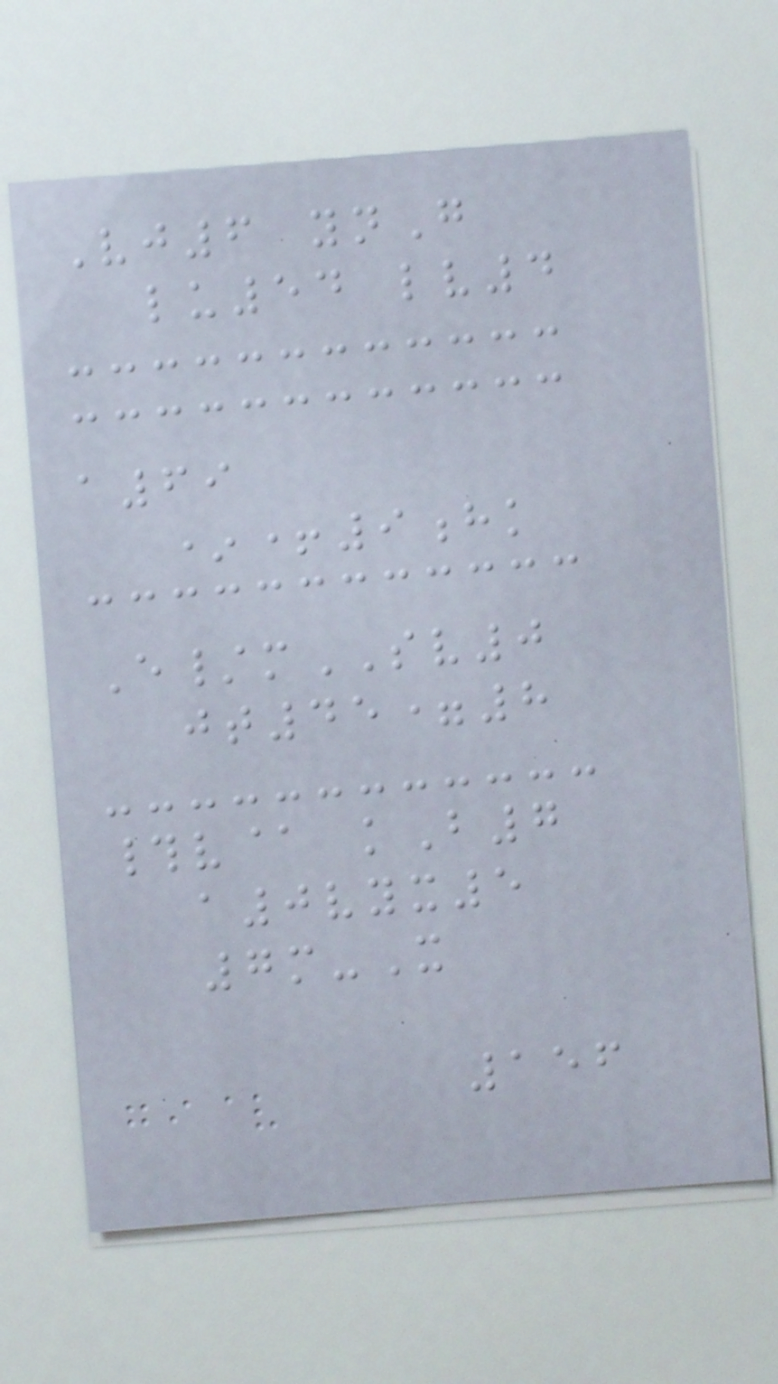Vj6 ynG
lu54 lv4
a69
*+9hk
E/mSV0
jt45=8
#v@ kB7
a0vyx5
7m-X
156
